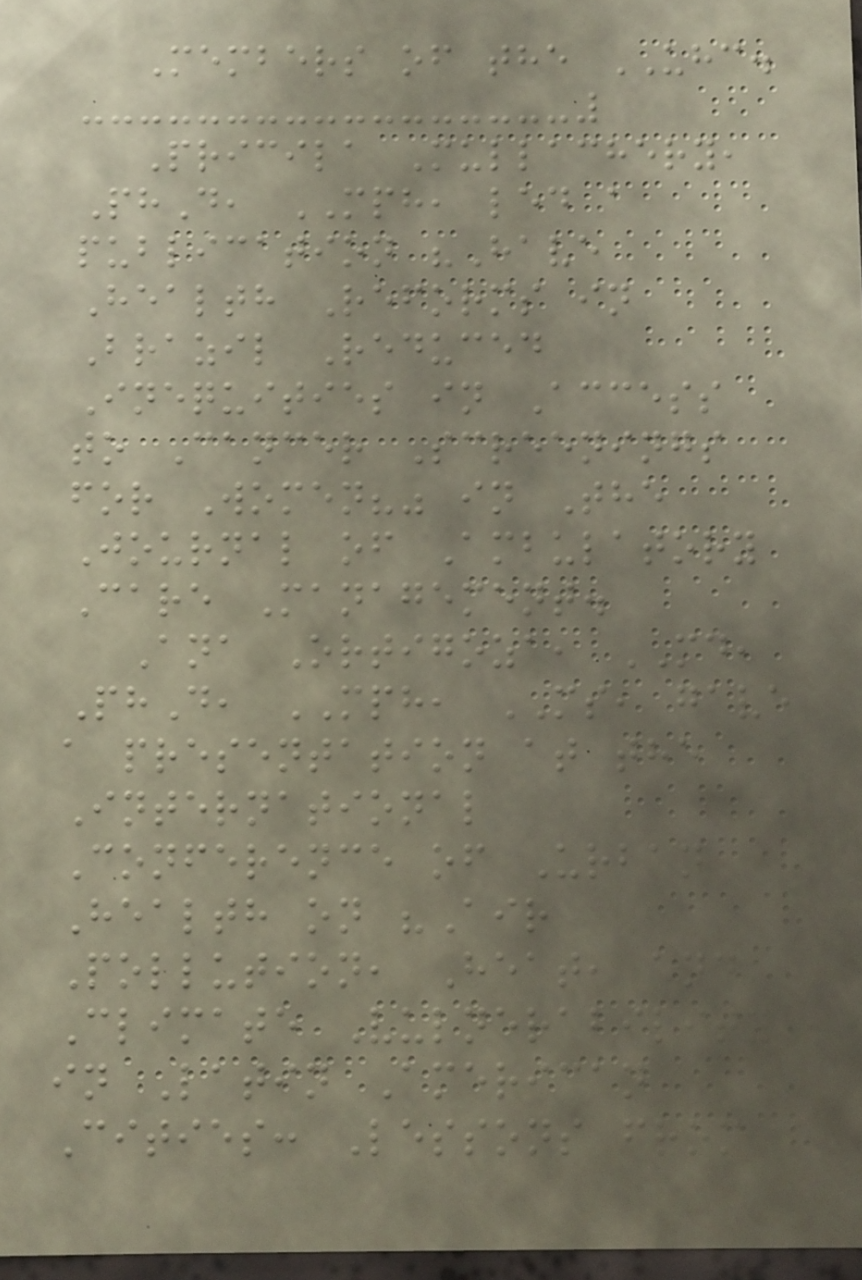Members of the UHC.
Pricila Mullachery,
PhD, MPH, led a
publication "Have
Health Reforms in
Brazil Reduced
Inequities in Access
to Cancer Screenings
for Women?" in The
Journal of Ambulatory
Care Management.
Ana Ortigoza, MD,
PhD, MPH, MS, gave
a presentation at the
International
Conference of Urban
Health on "Air
Pollution, Heat, and
Climate Vulnerability
in Latin American
Cities: Lessons from
